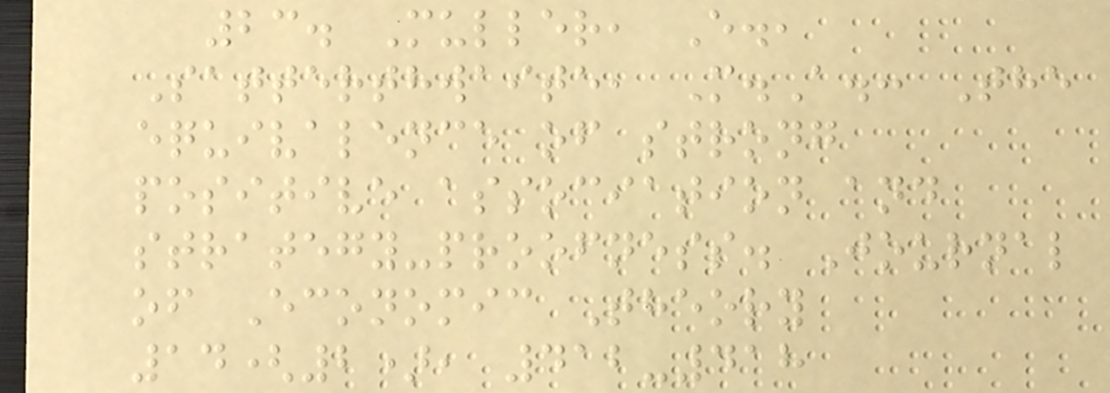23. Muller, E.,
Satterthwaite, M.A.: The
equivalence of strong
positive association and
strategy-proofness. Journal
of Economic Theory
14(2), 412-418
